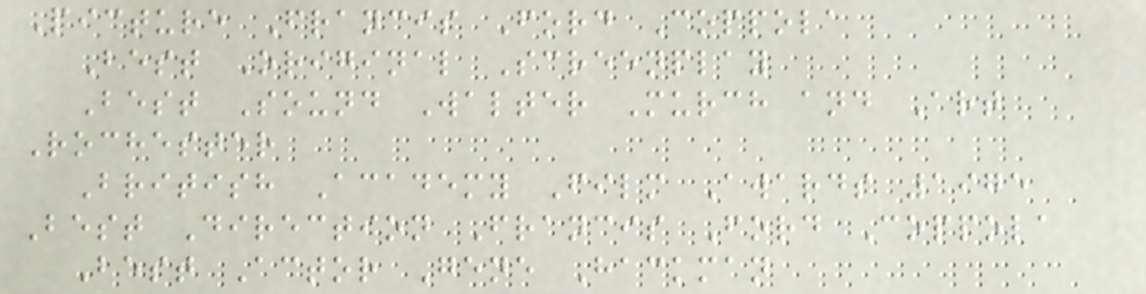Picture Francis Ford Coppola
Best Original Screenplay
Best Sound Walter Murch and Art
Rochester
British Academy Film Awards 1975
Best Direction Francis Ford Coppola
Best Actor Gene Hackman
